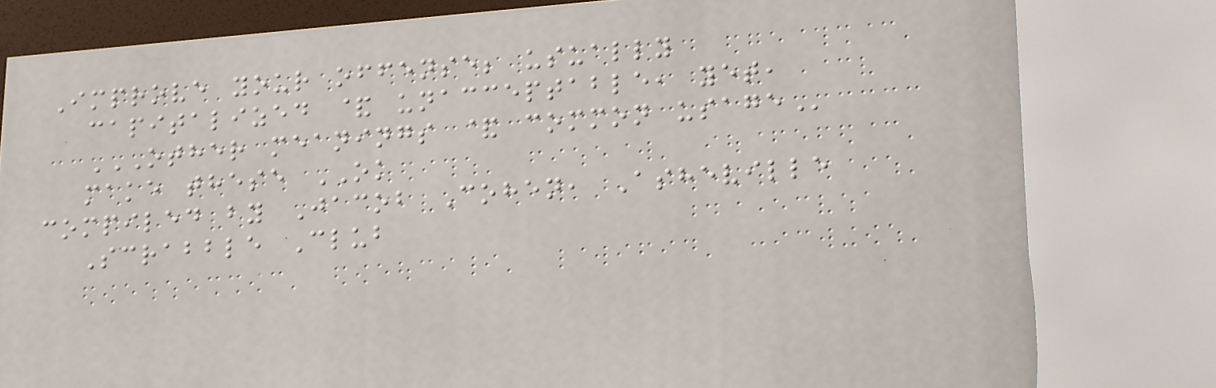Improve your offense; usually
capitalized & unacceptable, yet,
OTHER MEANINGS & COMMON USAGE
make these OK
compiled by Jacob Cohen, Asheville
Scrabble Club
